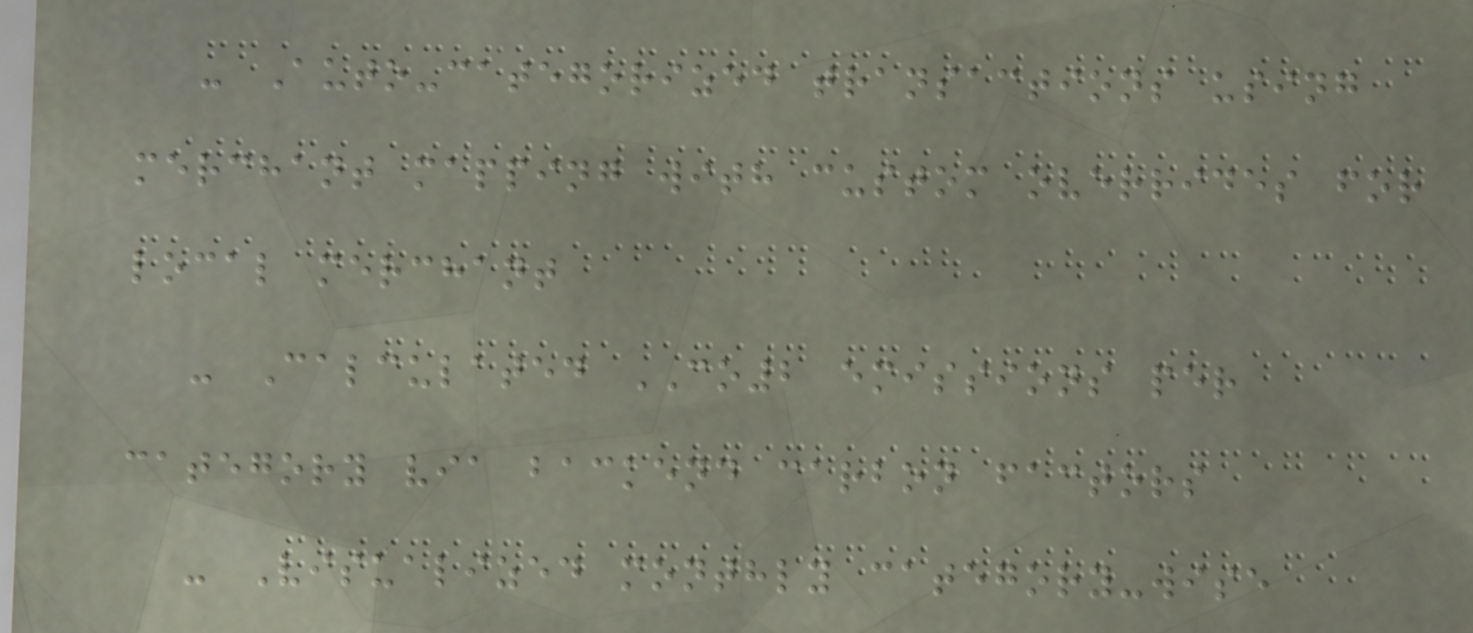- Auto-categorized transactions using
merchant mapping with custom overrides for
local merchant
- Calculated CO2 emissions per
category via backend carbon factors
- Visualized monthly category-wise
